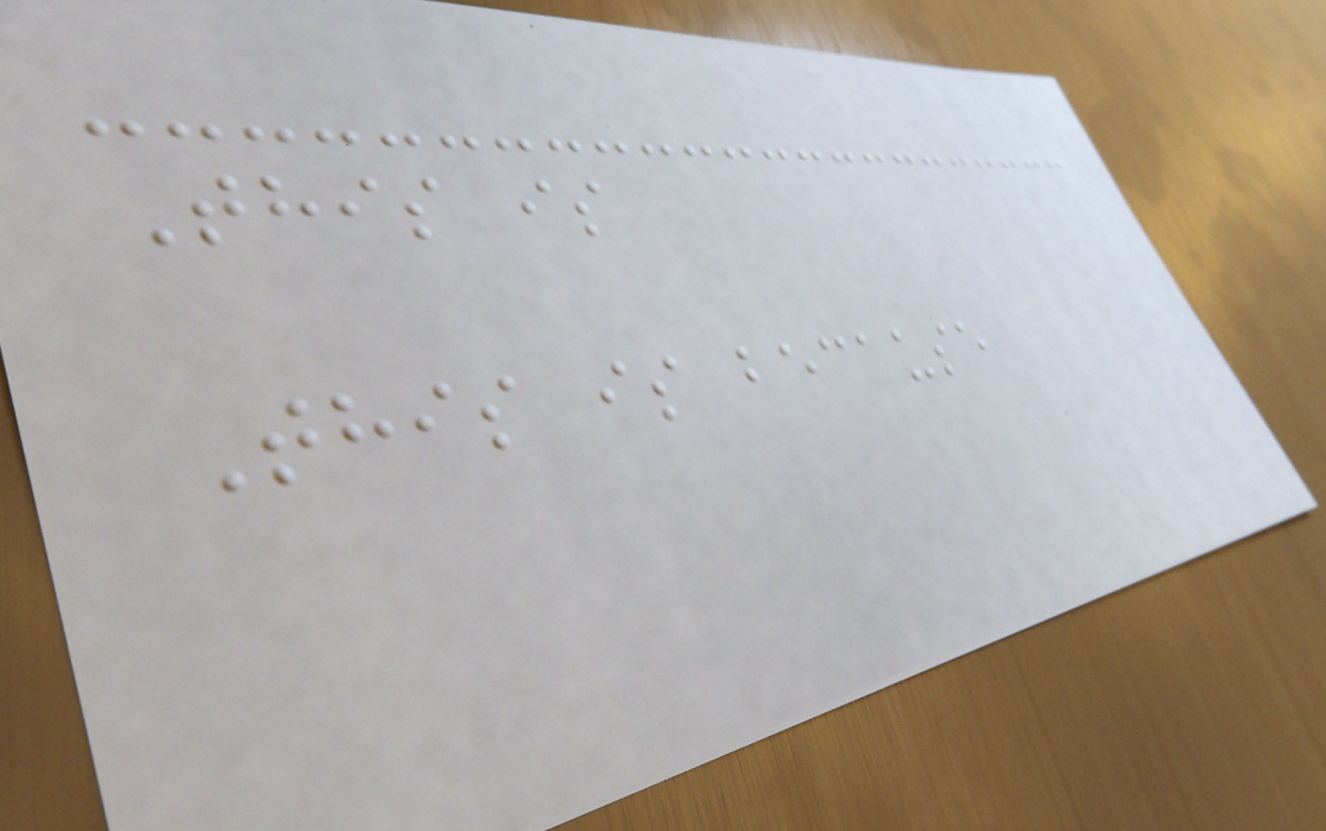This is
This is because
